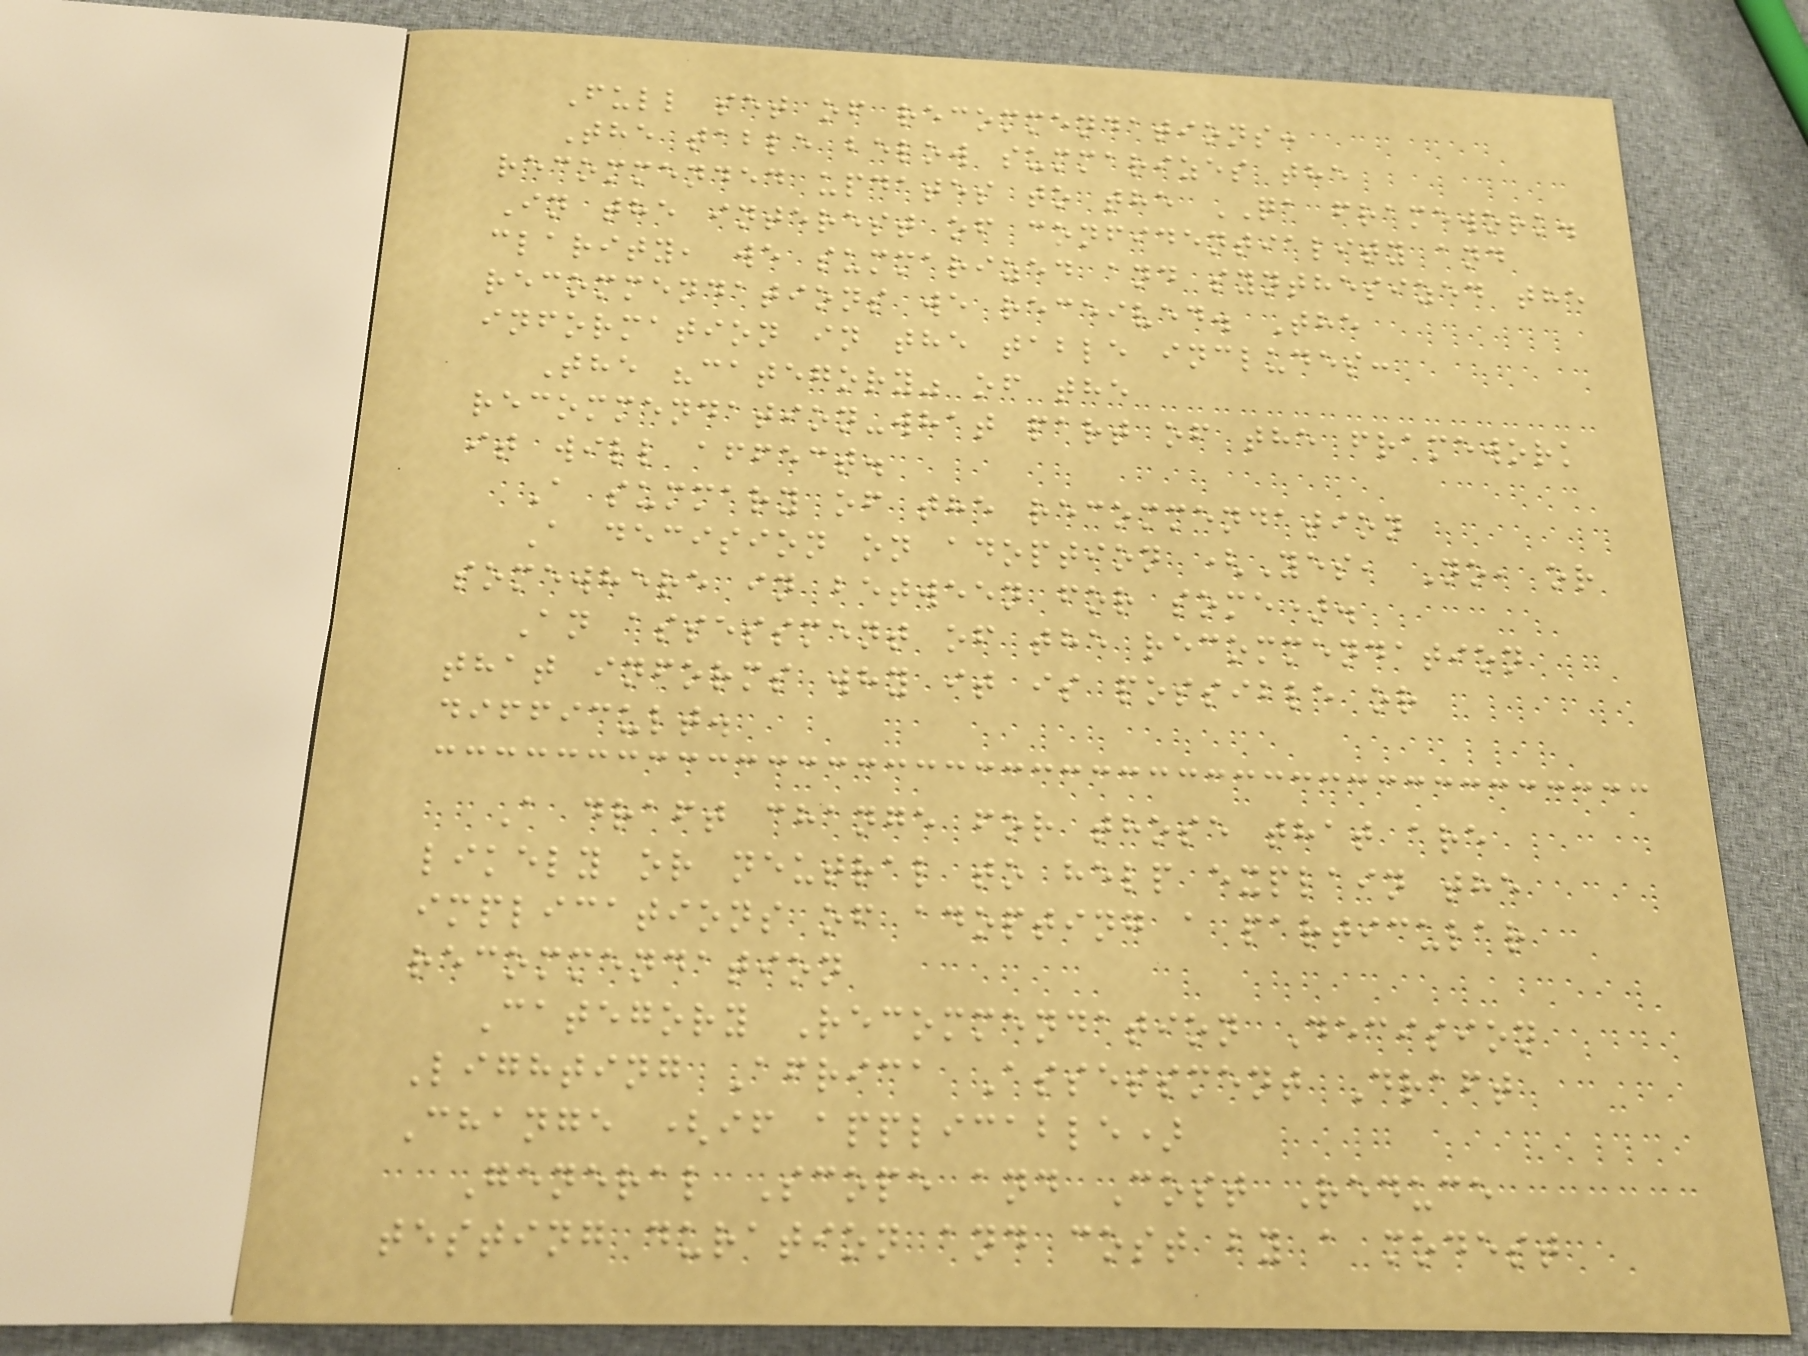Full set of recommendations:
The table below summarizes the
recommended updates to the QA framework.
In the interest of confidentiality and
clarity, we summarized and synthesized the
recommendations we received. The
information in the table includes:
The "category" of the
recommendation-what part of the framework
it will affect.
A summary of the recommendation
A decision on adoption (Yes, No, or
somewhere in between for some).
An assessment of the recommendation
that informs why it is possible or
difficult.
A draft change for those that are
likely or neutral to help explain the
implications of adopting a particular
recommendation
Category Recommendation Decision
Lighting Africa Assessment Draft
Change (if applicable)
General Scope and Cost Reduce
testing duration and cost by a modest
